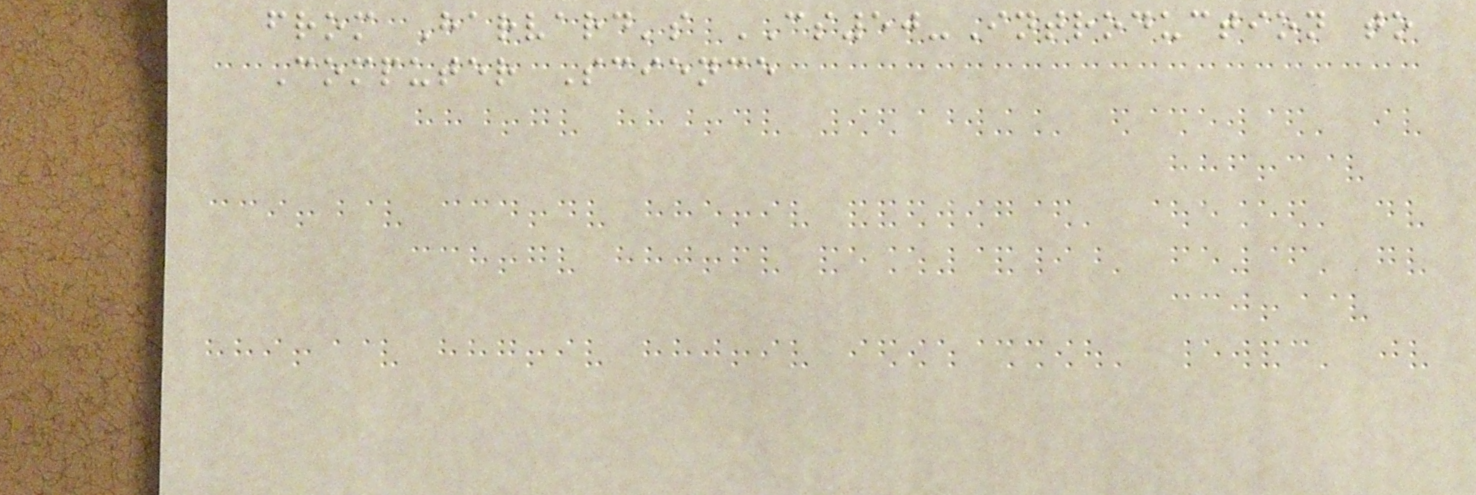from Harvard's CS50-Introduction to
Computer Science
